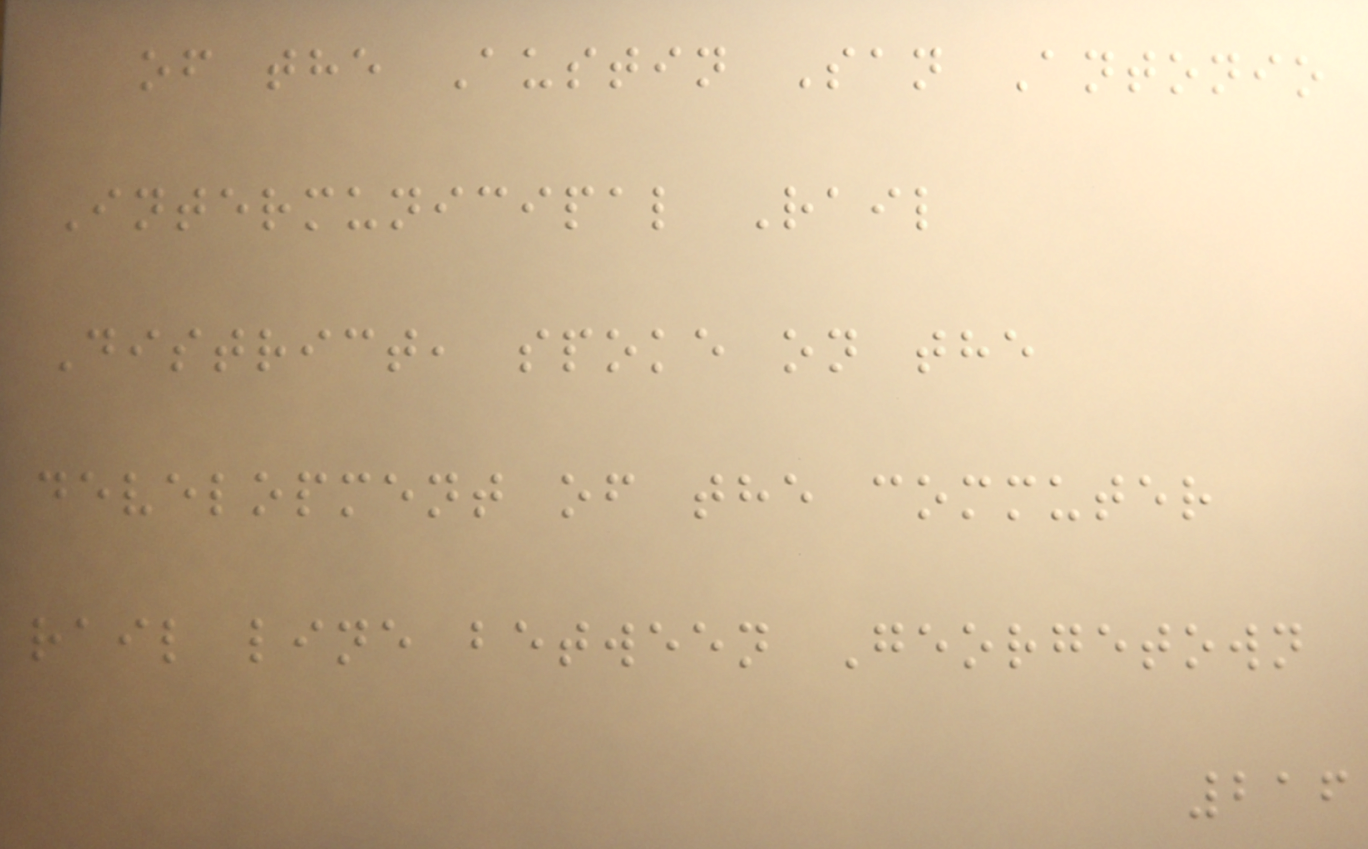of the Austin San Antonio
Intermunicipal Rail
District, spoke on the
development of the commuter
rail line between Georgetown
216
